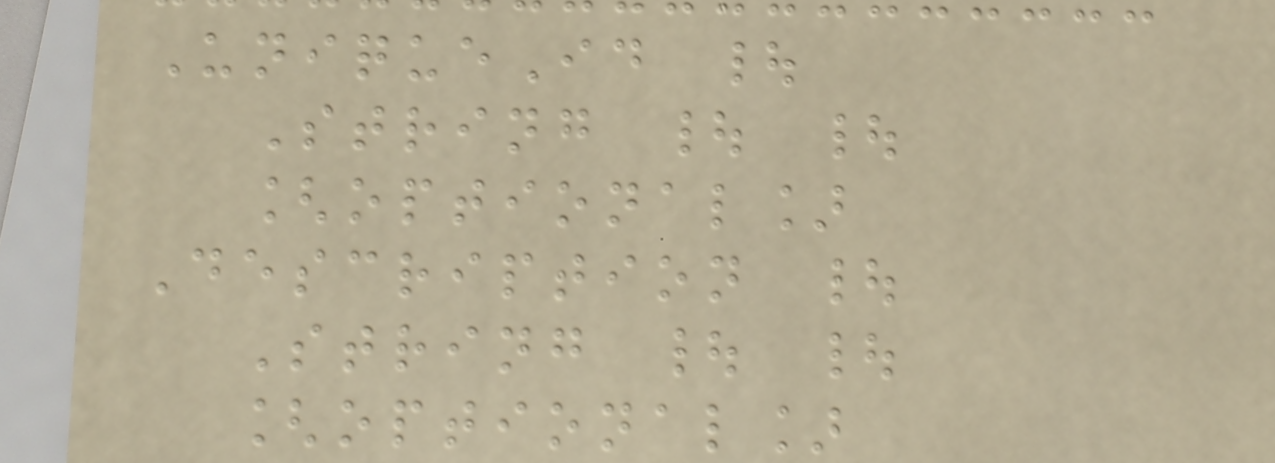UniqueId |
String | |
[optional]
Description |
String | |
[optional]
